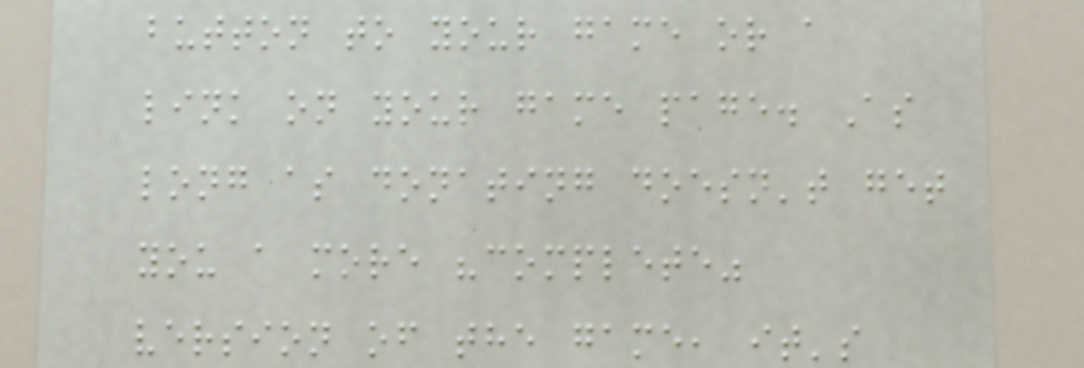button to your game or a
link on your game page. As
long as donating doesn't get
you a more "complete"
version of the game, it's
